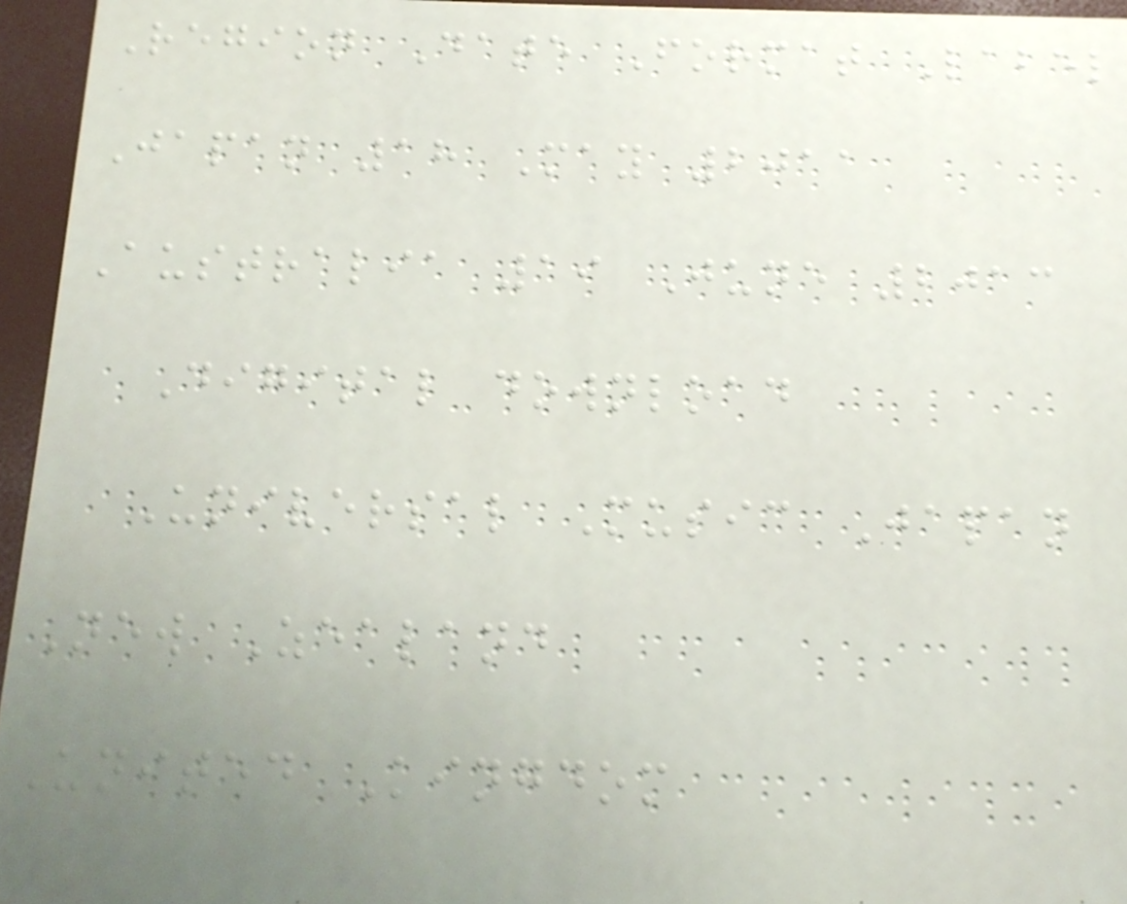Region Date Format Label
Japan 18 May 2011
Australia 19 June 2013
Digital download
Universal Music Japan
New Zealand
United Kingdom
